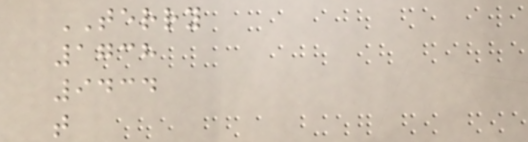TERRY
1738
9434
t
